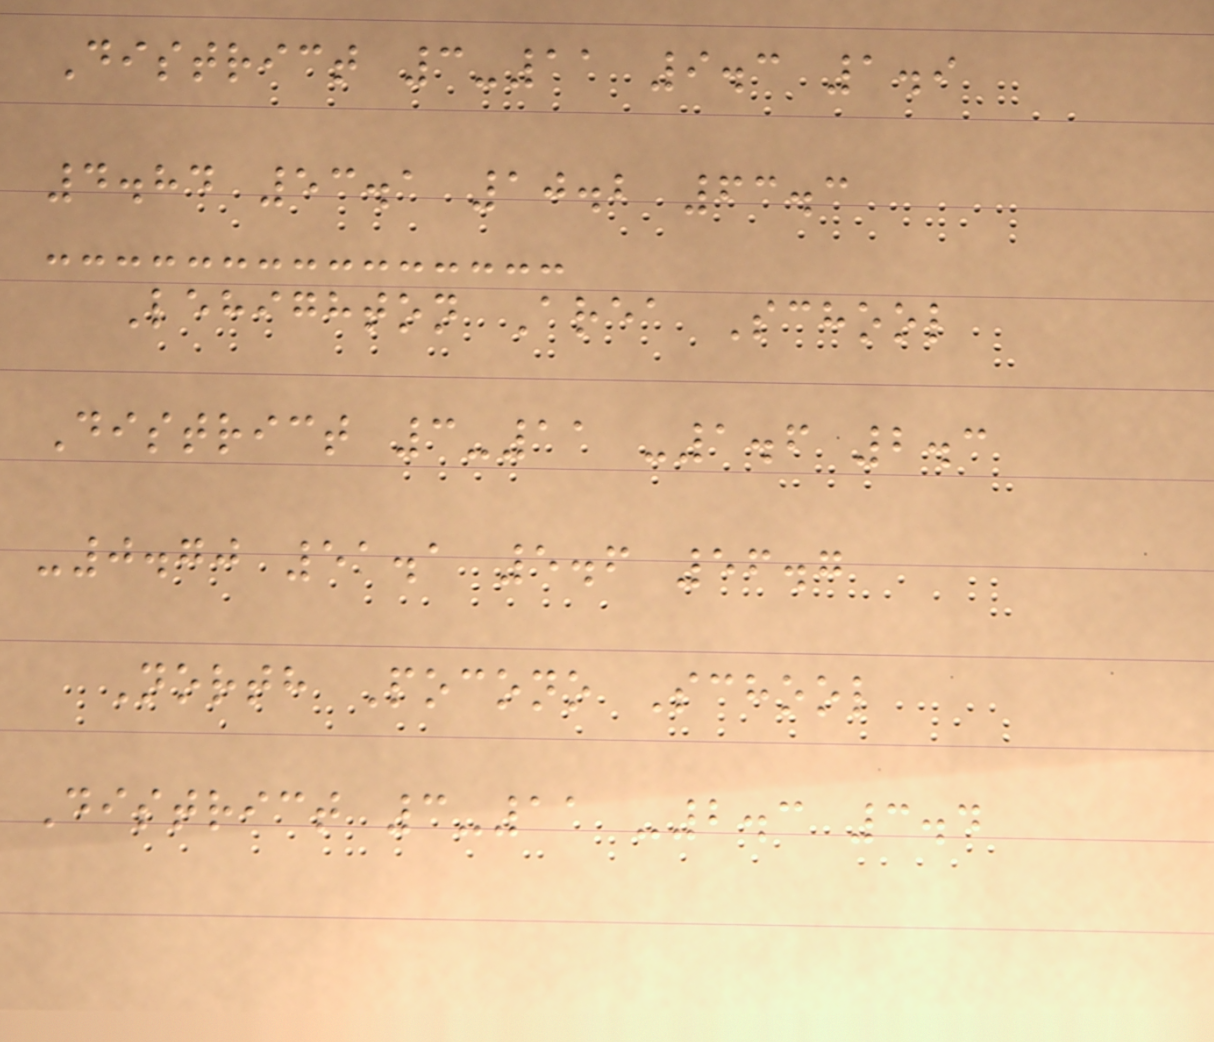District 3-11 9.3 1.9
4.84 53.1 10.2 63.3
Lehighton Area School
District 3-11 -1.6 2.3
-0.70 51.1 5.6 56.7
North Pocono School
District 3-11 -2.3 3.4
